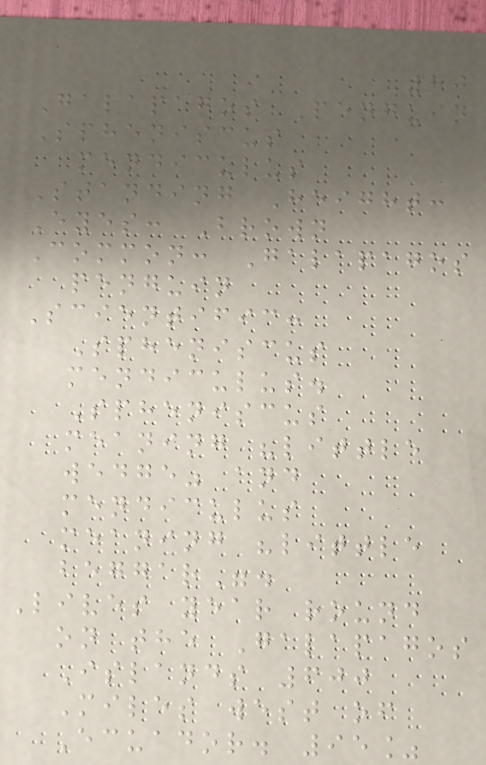80
Galapagos Penguin
Spheniscus
mendiculus
Standing Height:
Eyes: Brown
Common: Galapagos
penguin
Scientific:
Spheniscus
mendiculus.
Spheniscus
meaning "little
wedge" and
mendiculus
meaning "little
beggar".
Lives year round
on the Galapagos
Islands 600
Miles west of
Ecuador. 95%
